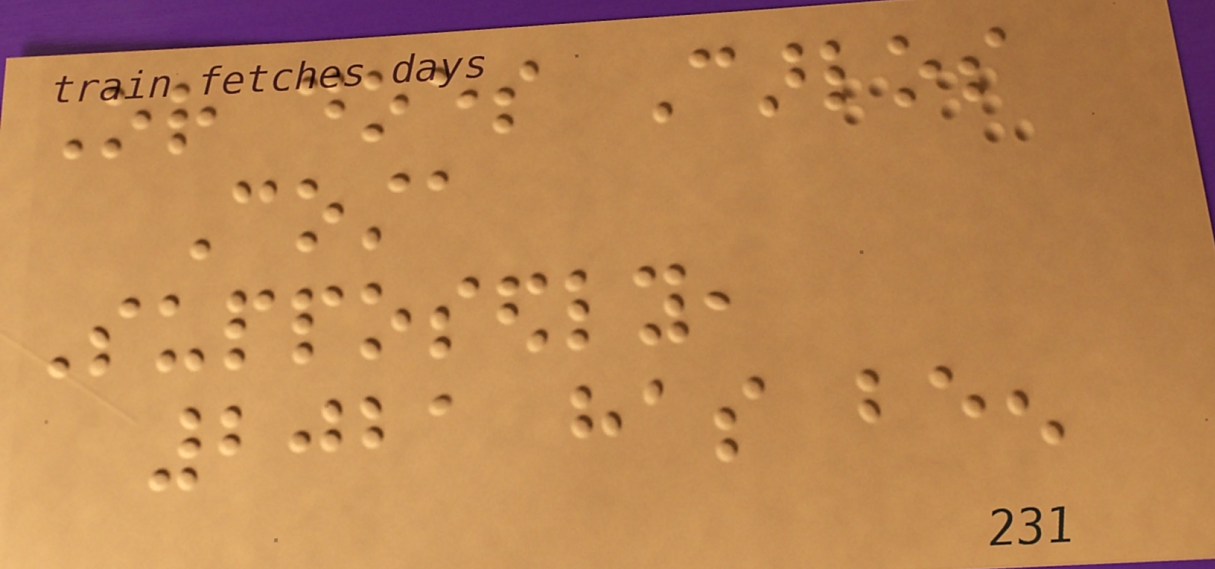Or does Carlos
Costa
Supposedly,
2021 has been
